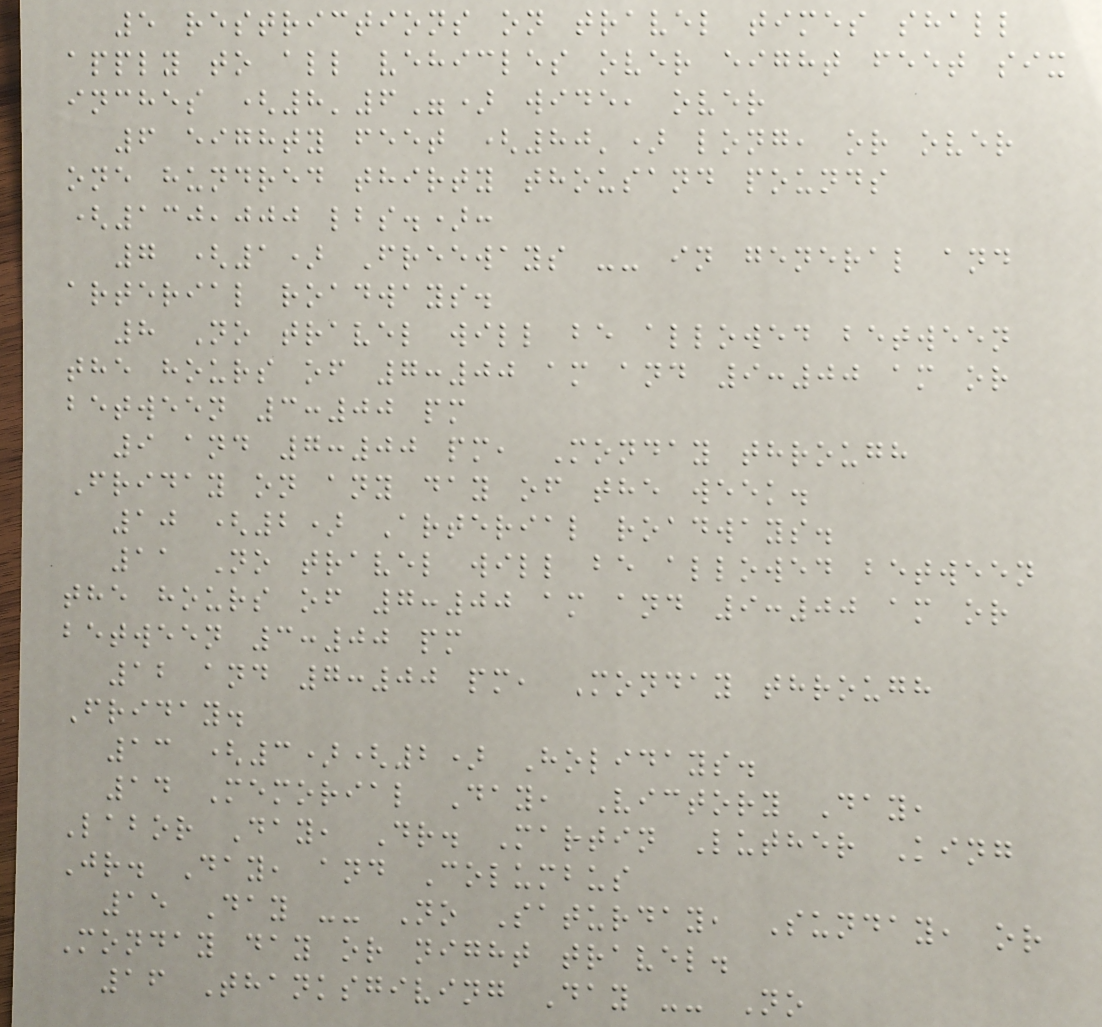5 restrictions on travel times shall
apply to all vehicles over eight feet six
inches (8'6") wide, over
6 eighty feet (80') long, or over
one hundred thirty thousand pounds
(130,000 lbs.):
7 (1) Freeways -- in general and
arterial roadways.
8 No travel will be allowed between
the hours of 7:00 am and 9:00 am or
between 3:00 pm
9 and 7:00 pm, Monday through
Friday on any day of the week.
10 (2) Arterial roadways.
11 No travel will be allowed between
the hours of 7:00 am and 9:00 am or
between 3:00 pm
12 and 7:00 pm, Monday through
Friday.
13 (3)(2) Holidays.
14 Memorial Day, Victory Day,
Labor Day, Dr. Martin Luther King
Jr. Day, and Columbus
15 Day -- No Saturday, Sunday, or
Monday day or night travel.
16 Thanksgiving Day -- No
